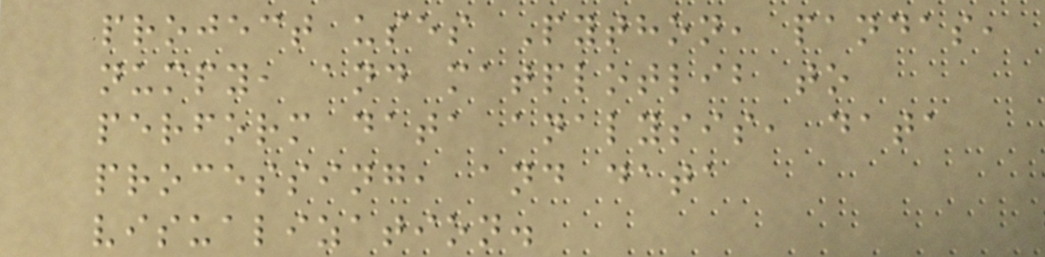project uses Python, pandas,
numpy, and matplotlib to
perform data analysis, data
processing, and data
visualization.
